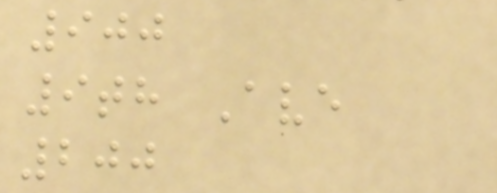900
9th Ave
200
